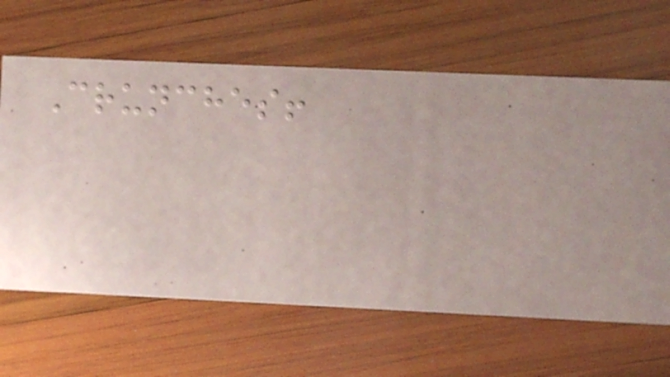Crunches!
